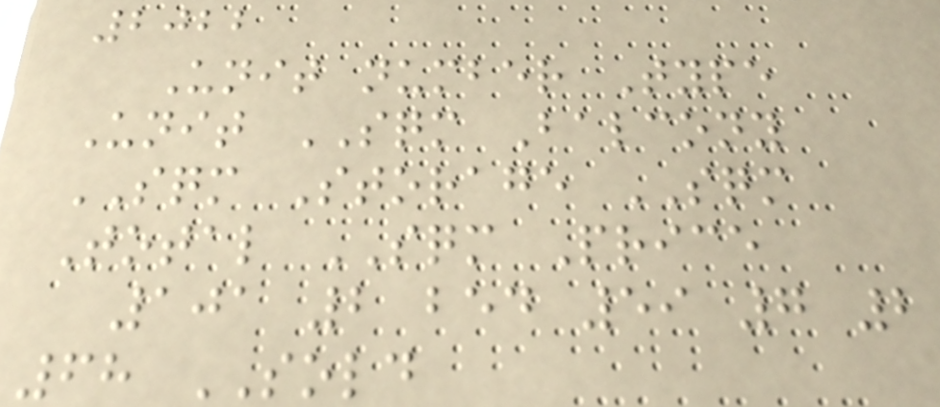2022
Unit number Type
Unit SQM Balcony
SQM Storage SQM
Total SQM Price
101 2 bed 59 7 2
68 SOLD
